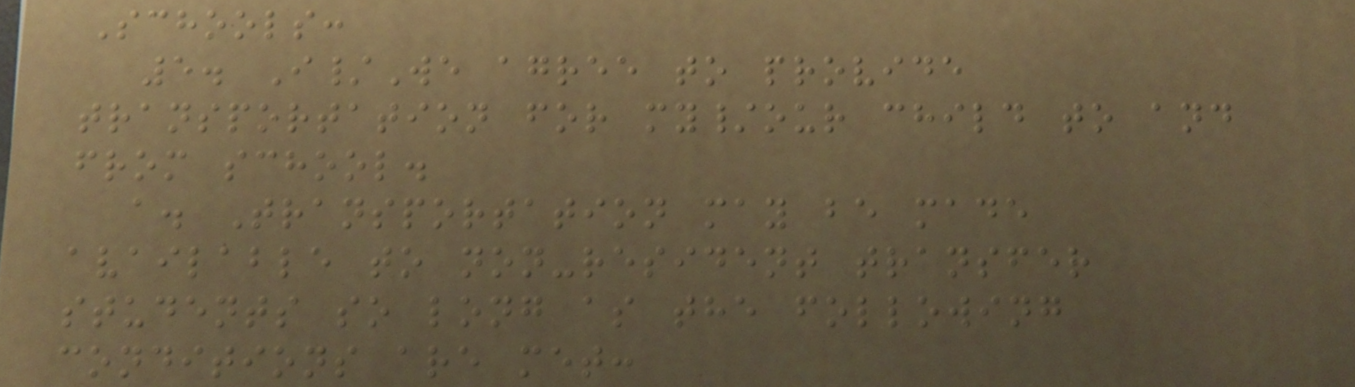Schools:
5. I/We agree to provide
transportation for my/our child to and
from school.
a. Transportation may be made
available to non-resident transfer
students so long as the following
conditions are met:
